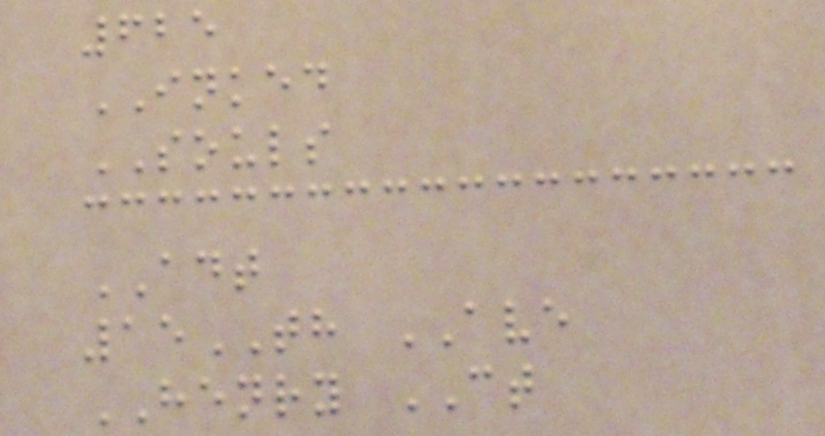625
INKED
SOULS
ADT
15TH AVE
HENRY CT
